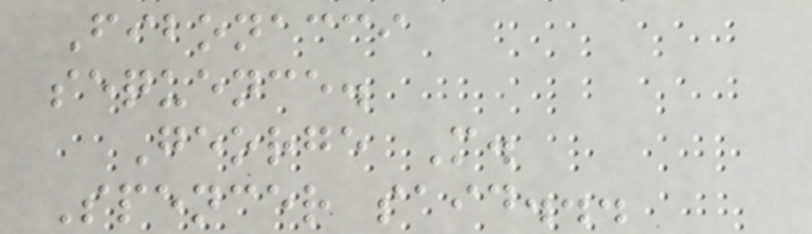Fibonacci
sequence.
George M.
Spencer said...
